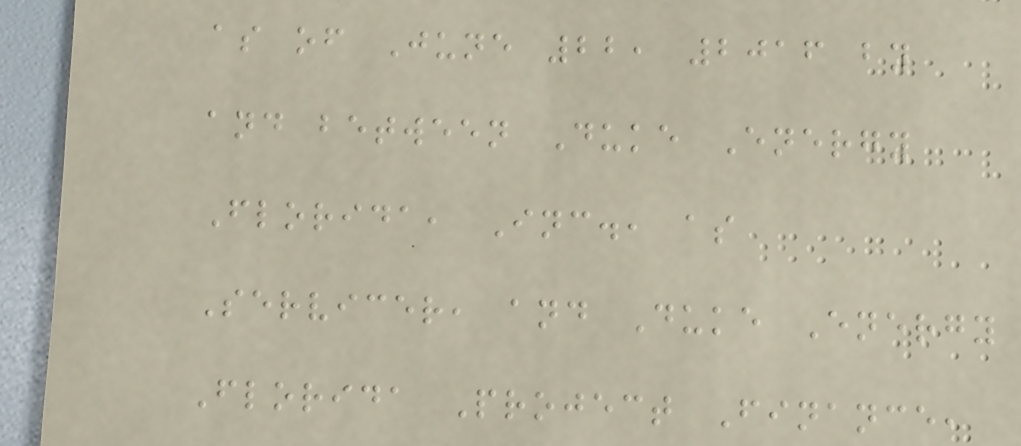as of June 22, 2016 by
and between Duke Energy
Florida, Inc., as
Servicer, and Duke Energy
Florida Project Finance,
